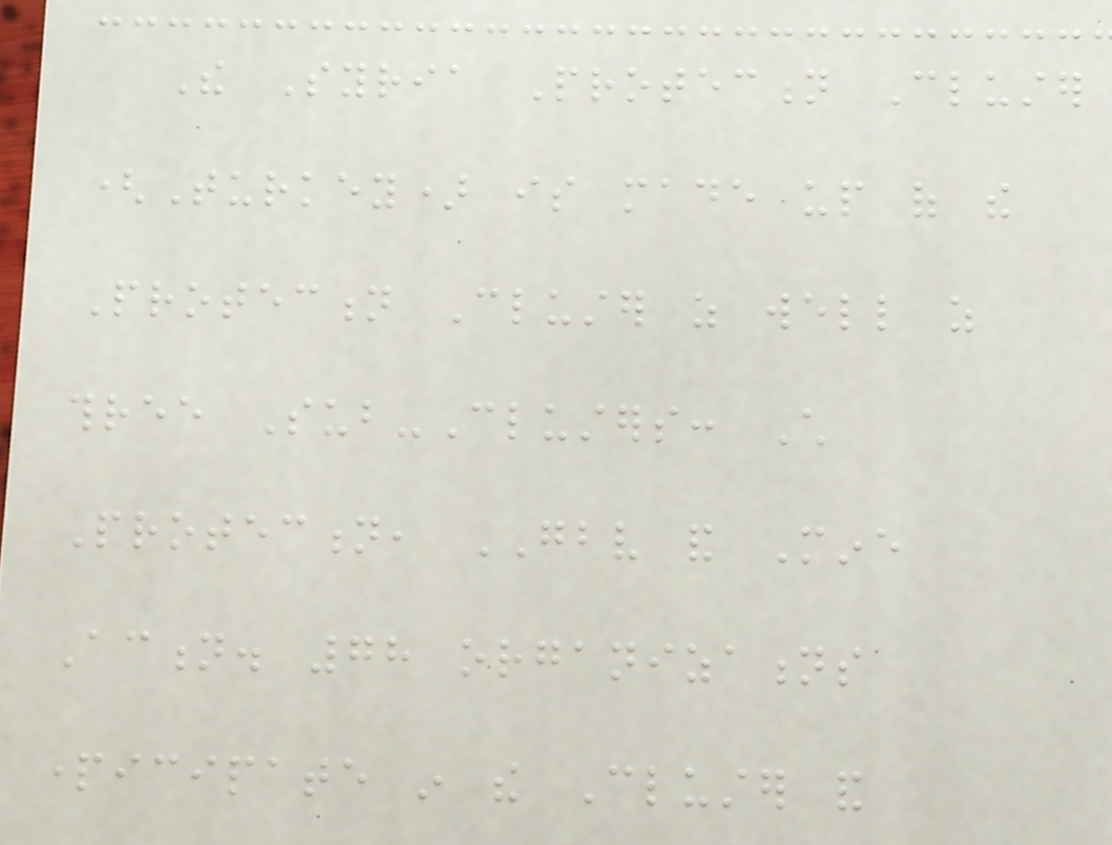The Syria Protection Cluster
(Turkey) is made up of the
Protection Cluster as well as
three Sub-Clusters: Child
Protection, GBV and Mine
Action. 78 organizations
participate in the Cluster and
